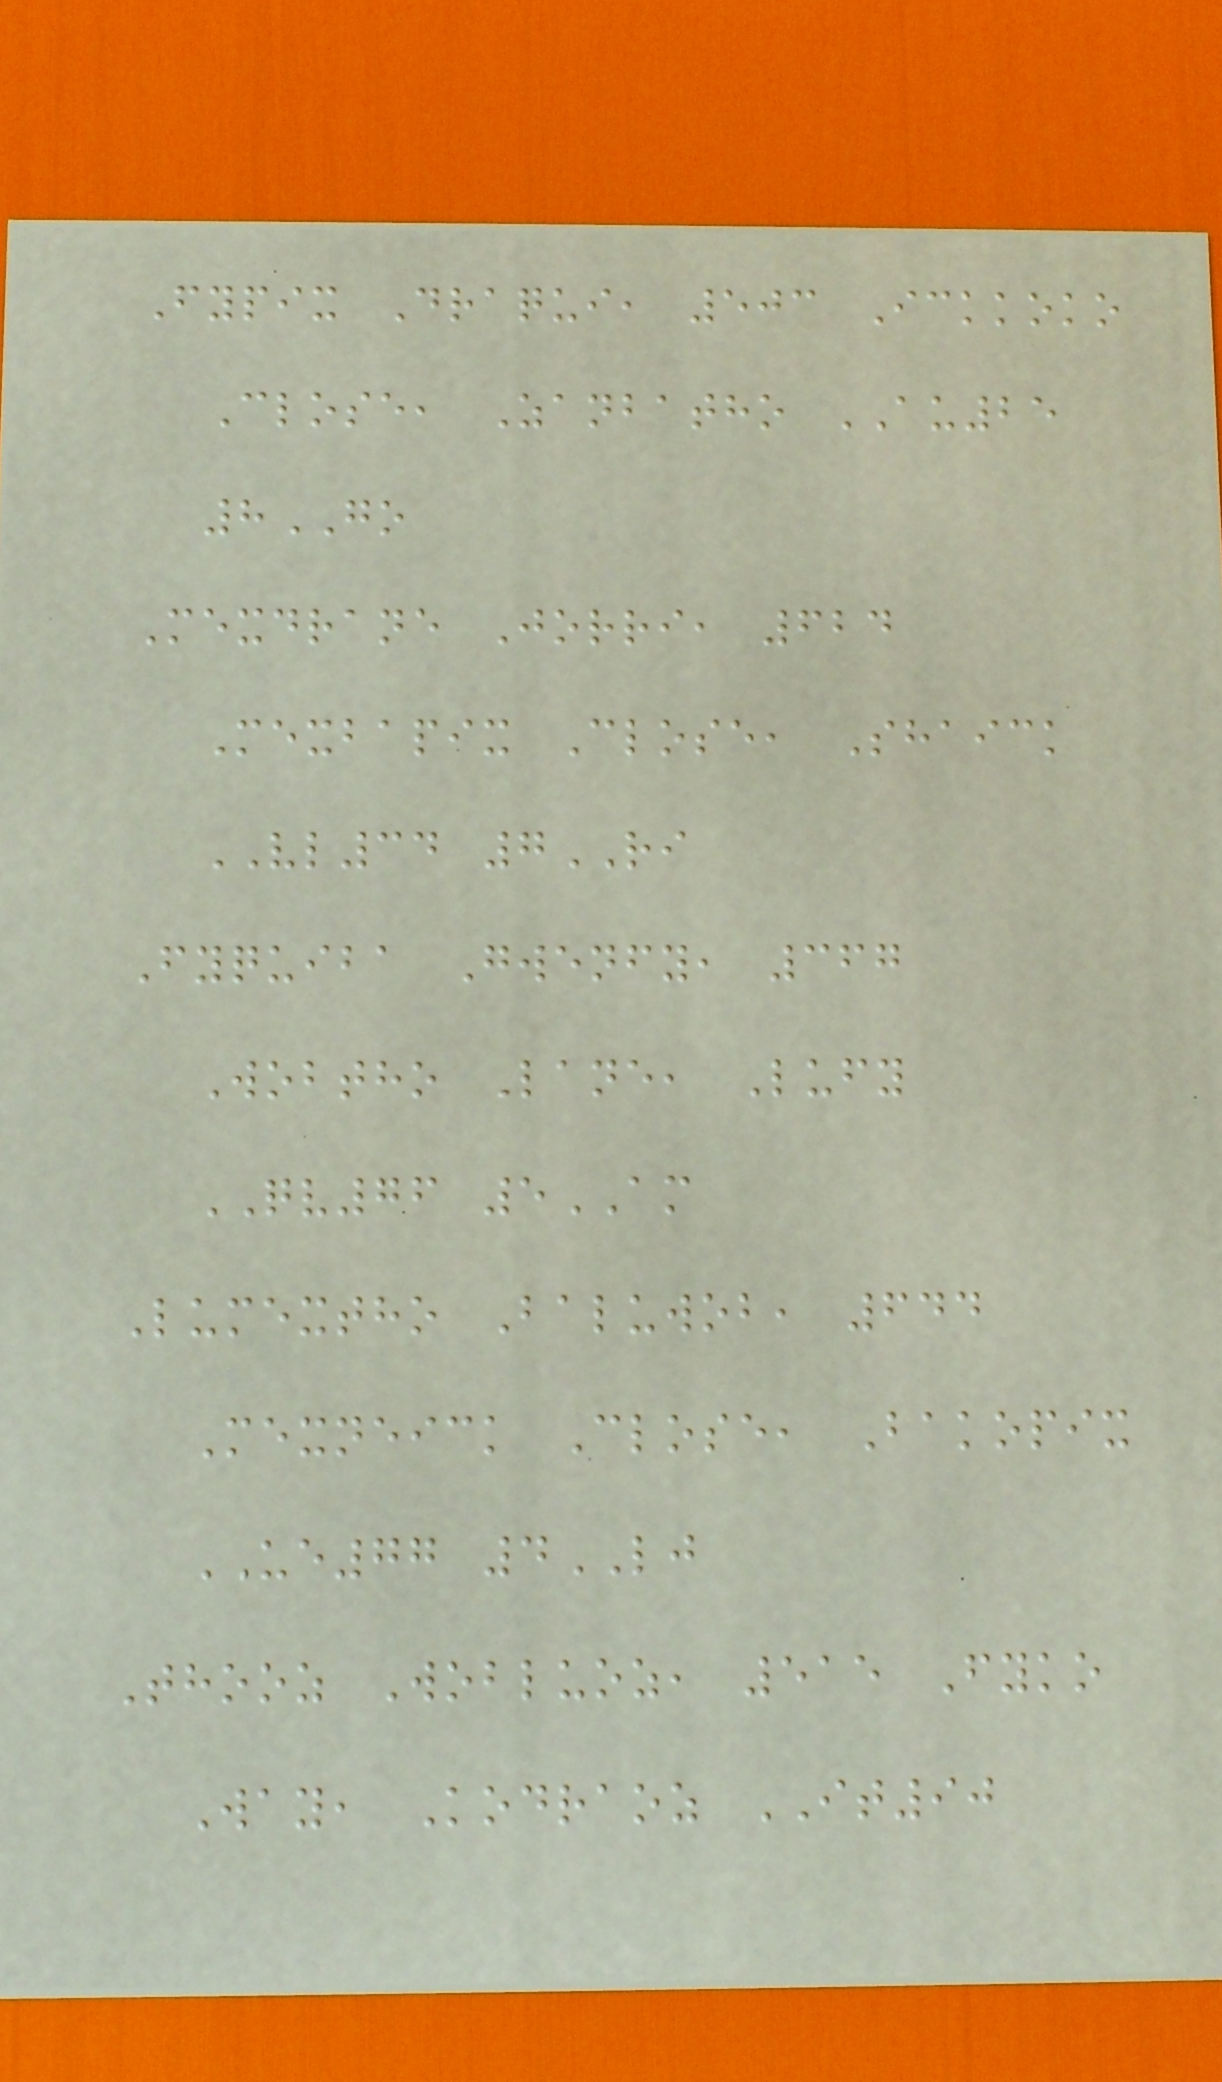Fypix Draqui, 503 Ickkoko
Close, Zanbatho AU25
8GO
Mexdrane Jorri, 624
Mexbapix Close, Shaick
VL34 7RI
Fyquiba Gwenfy, 367
Wobtho Lane, Lufy
QV76 5AM
Lumextho Baluwob, 644
Mexneick Close, Bakopix
UE77 4LJ
Thooz Wobluoz, 515 Fyko
Way, Kodraoz IT90
